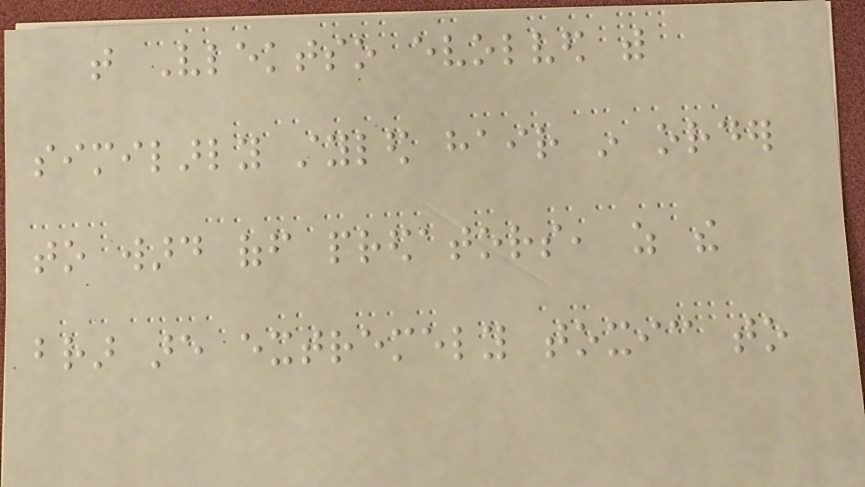that Vlektso evolved with
similarly styled hair in order
to ward off predators, as the
brar are extremely toxic to
